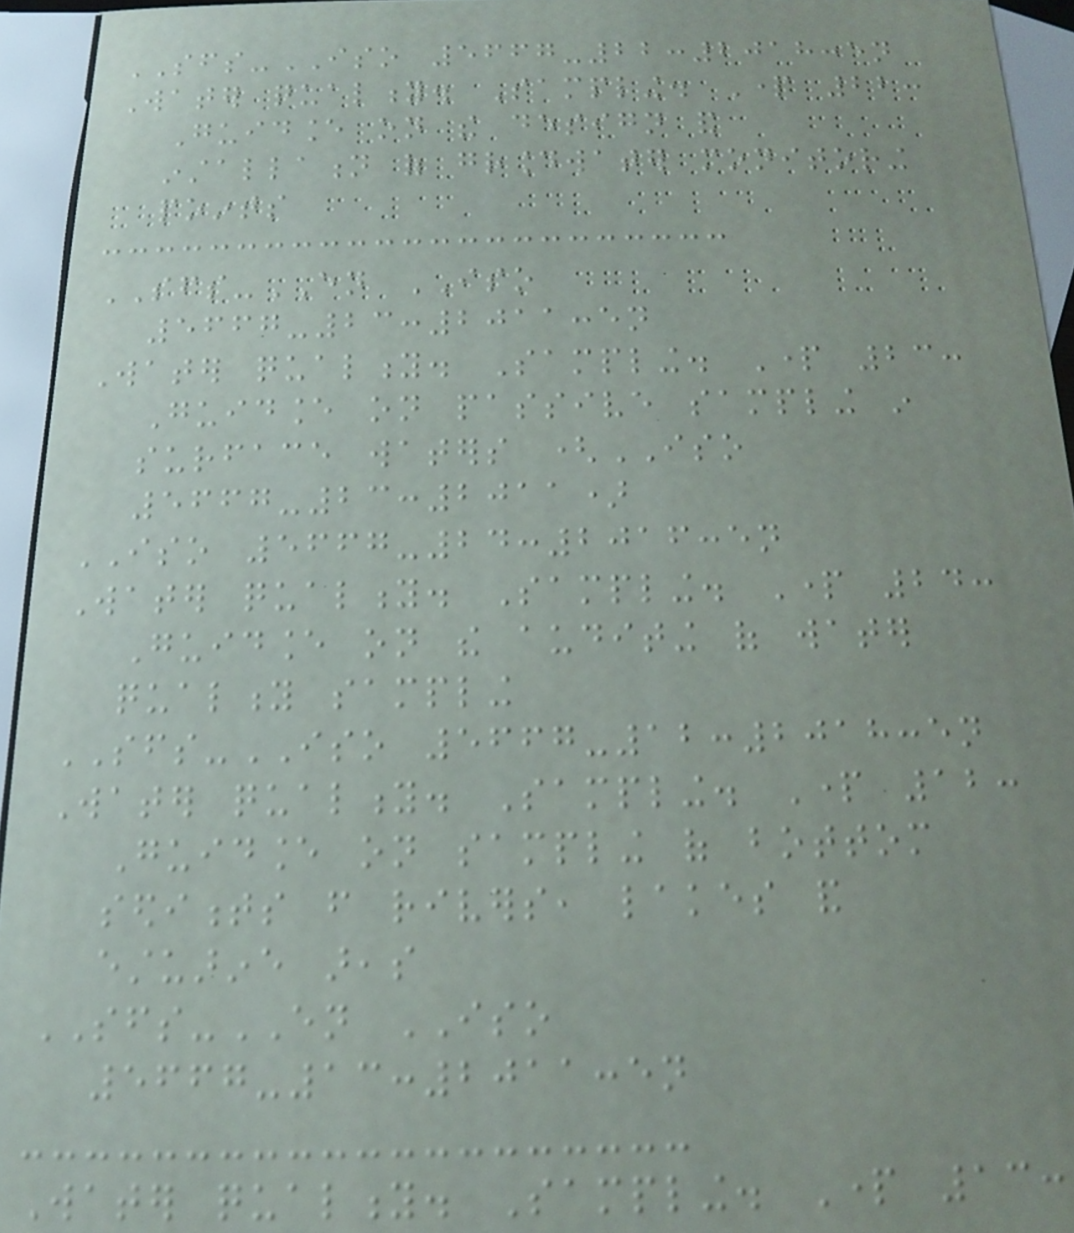SFS-ISO 5667-22:2018:en
Water quality. Sampling. Part 22:
Guidance on the design and
installation of groundwater monitoring
points
SFS-EN ISO
5667-23:2011:en
Water quality. Sampling. Part 23:
Guidance on passive sampling in
surface waters (ISO
5667-23:2011)
ISO 5667-24:2016:en
Water quality. Sampling. Part 24:
Guidance on the auditing of water
quality sampling
SFS-ISO 5667-12:2018:en
Water quality. Sampling. Part 12:
Guidance on sampling of bottom
sediments from rivers, lakes and
estuarine areas
SFS-EN ISO
5667-13:2011:en
Water quality. Sampling. Part 13:
